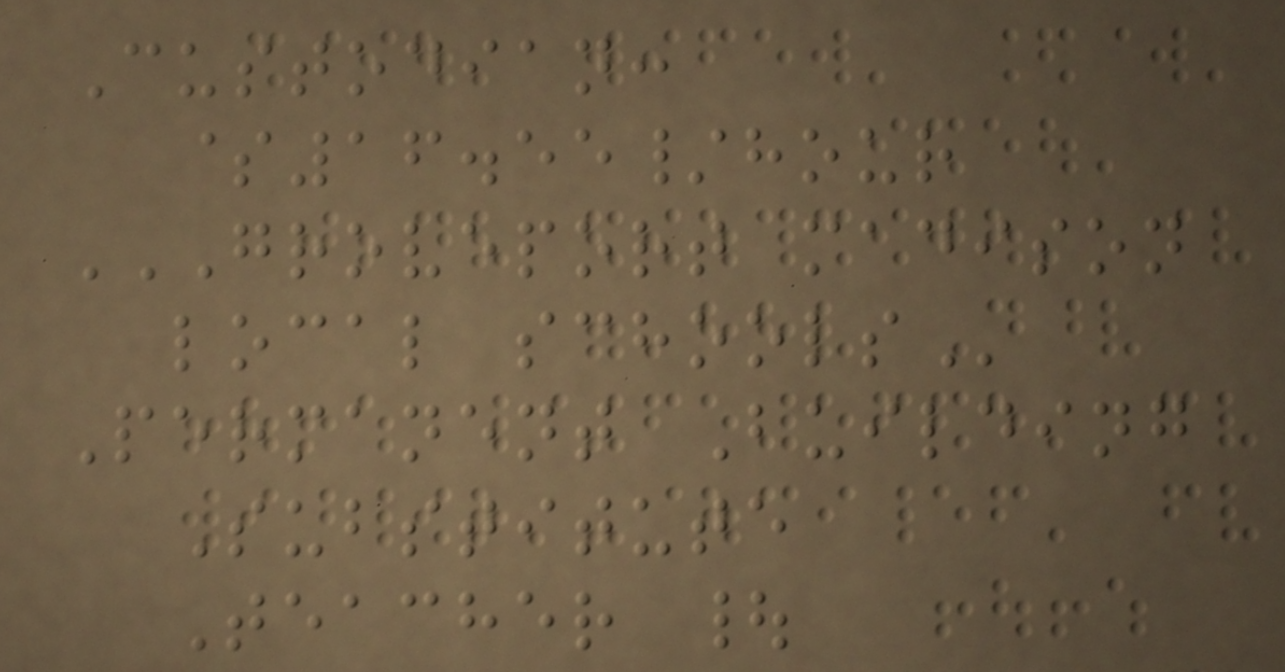Custodian:
$16.55/hour
GROVEPORT MADISON
LOCAL SCHOOLS
Permanent Building
Substitute
Teacher |
